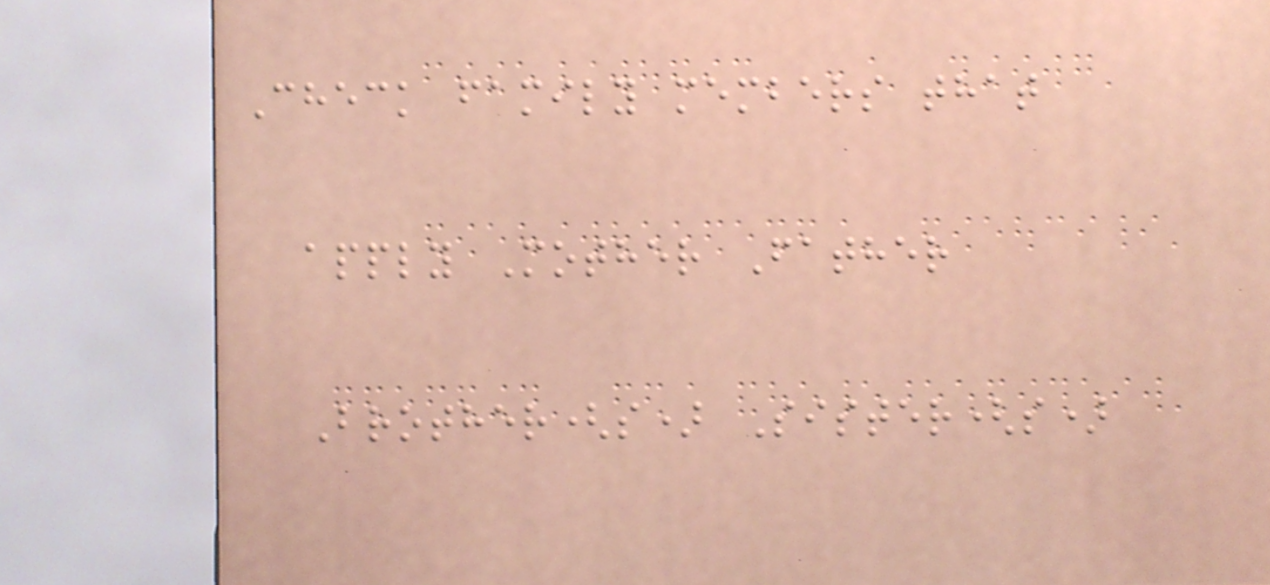Check family members that
apply Mother Father
Brother(s) Sister(s)
